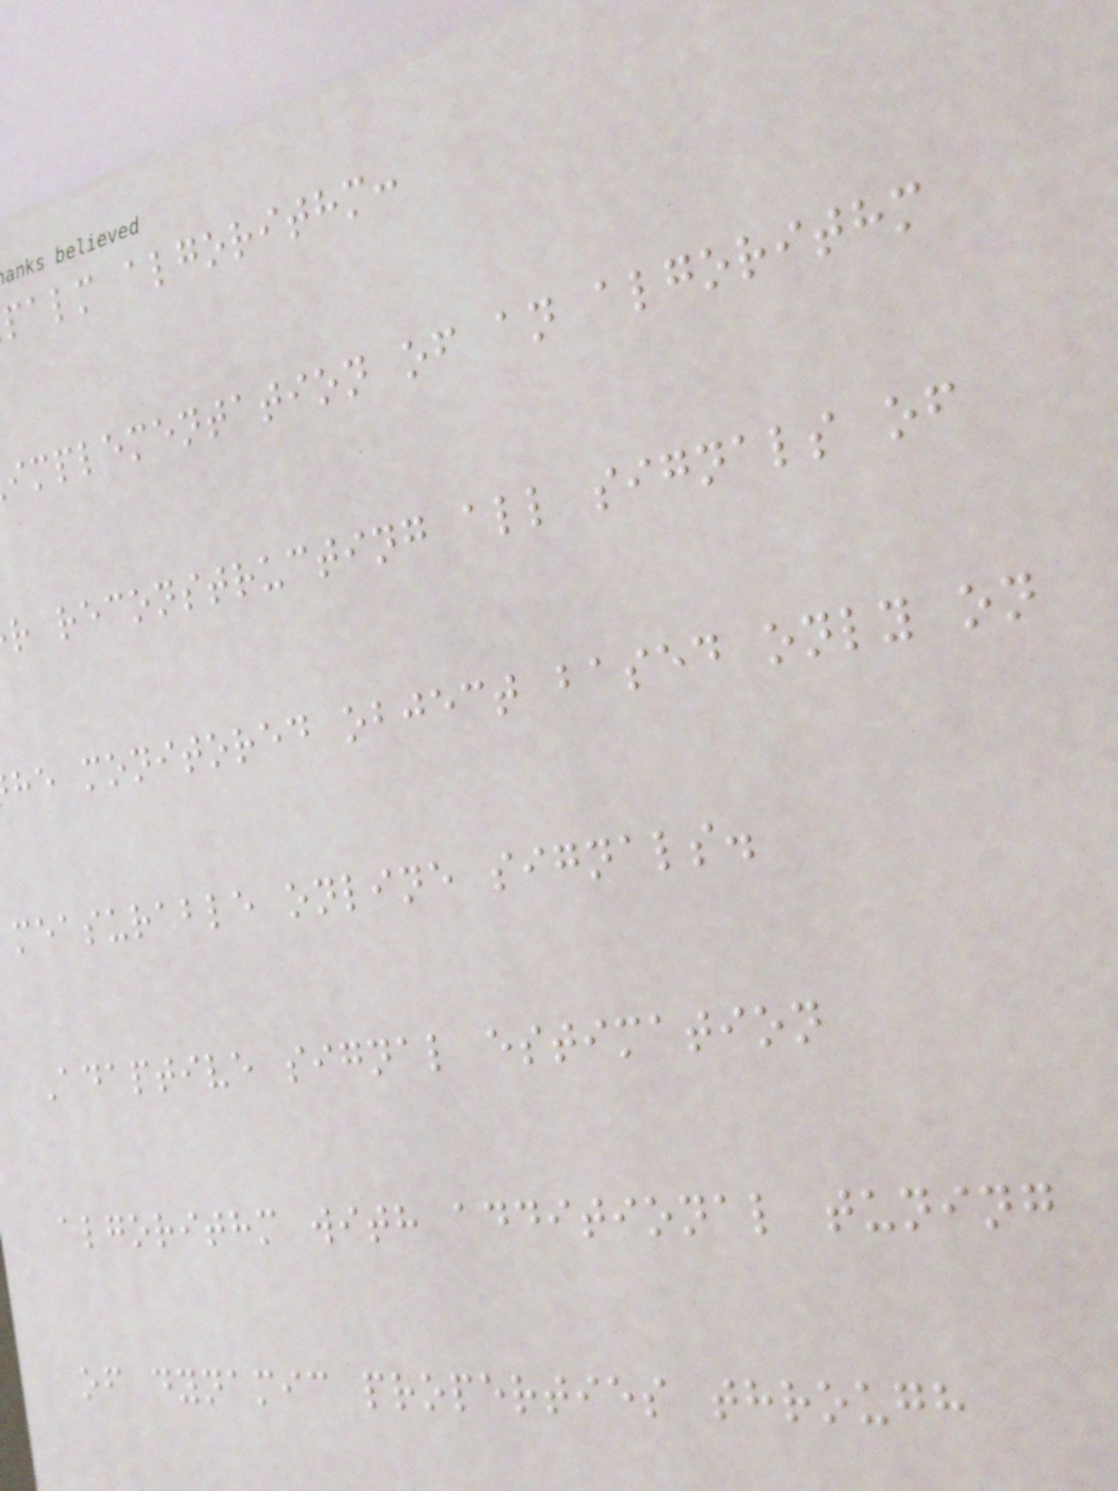palm algorithm:
implementation of an algorithm
r reconstructing all signals of
he monitored object based only on
measurable online signals.
Adaptive signal estimation
algorithm with additional tuning
of dynamic properties through
